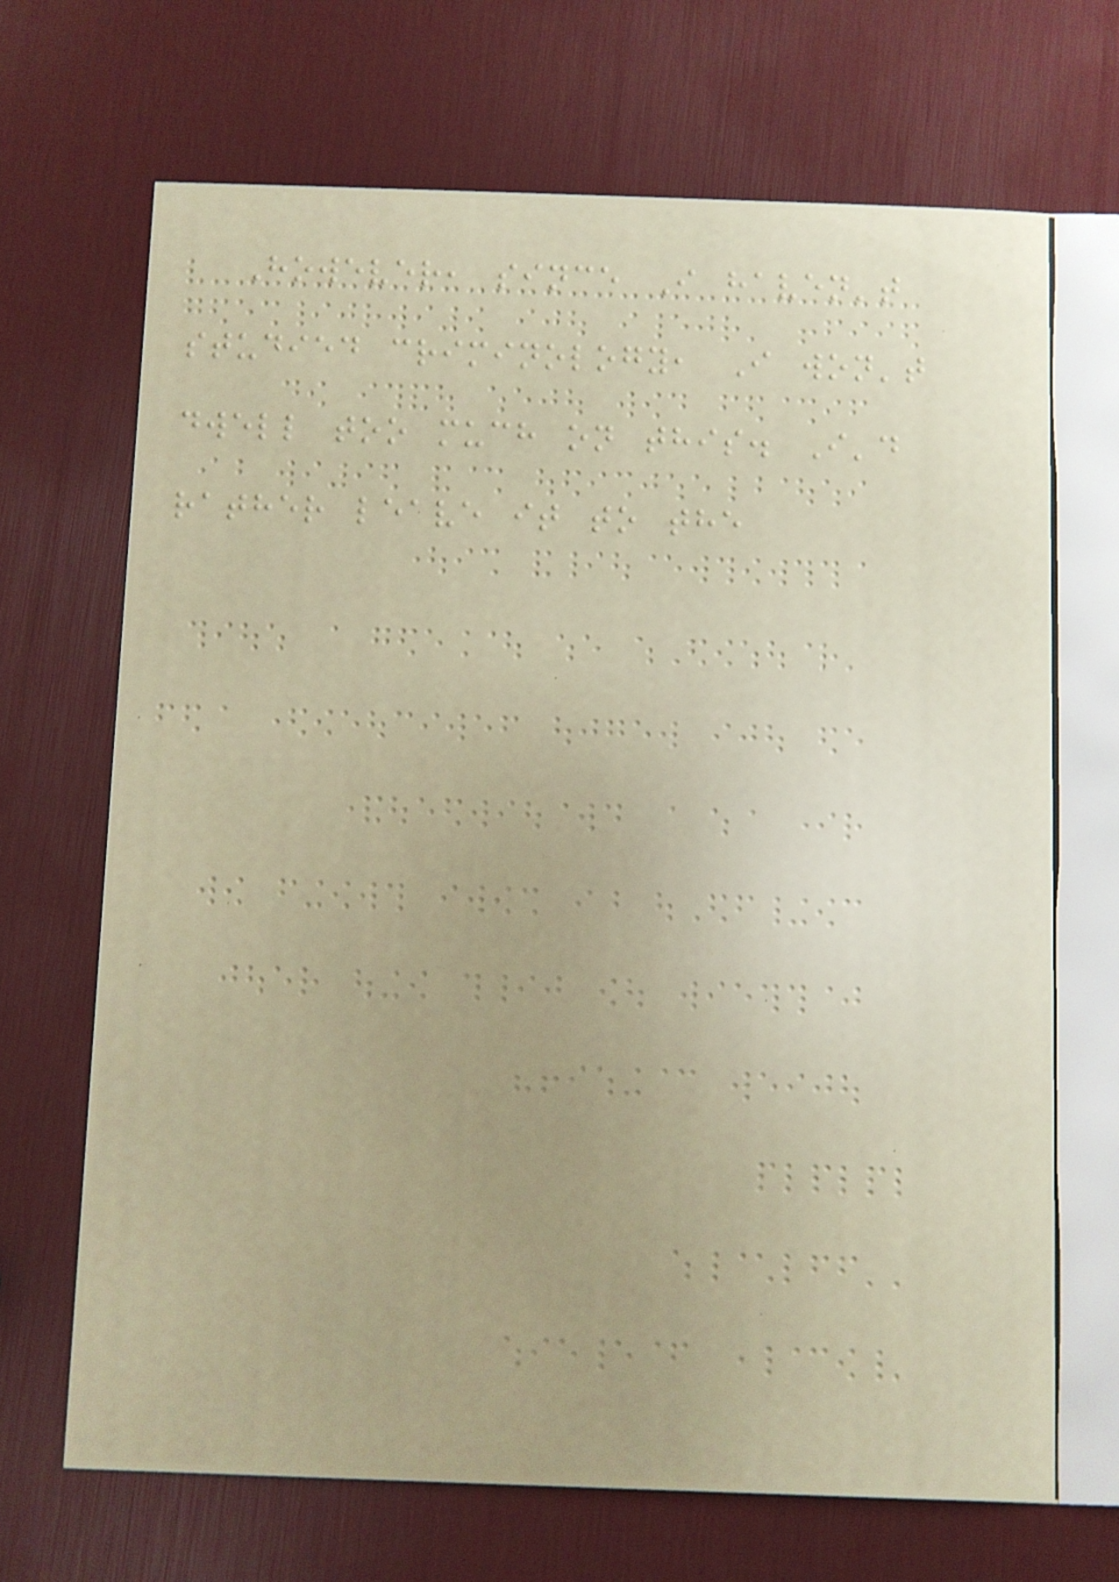However, since I haven't
studied criminology, I won't
dwell too much on this. I'd
rather leave it to the
